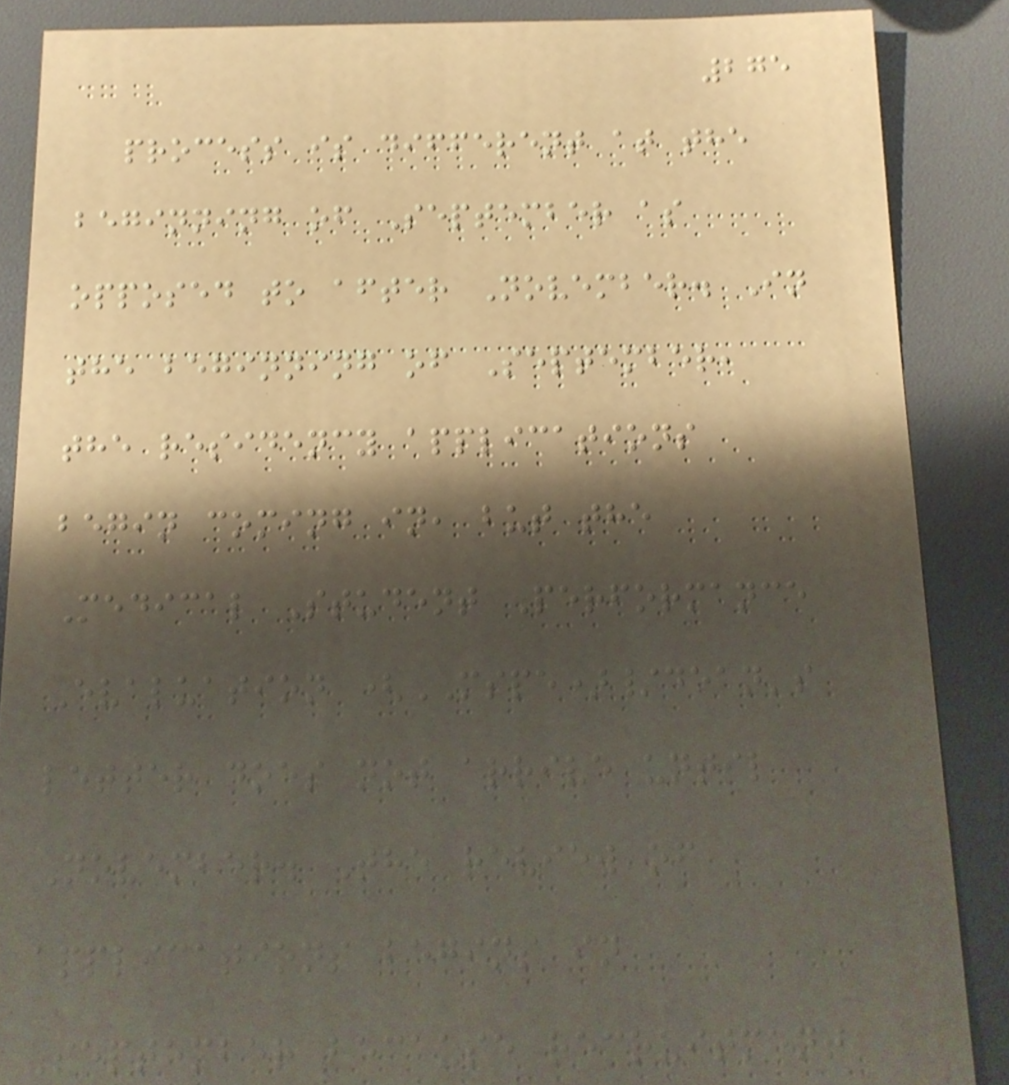275
process is different at the
beginning of September as
opposed to after November. In
the beginning of September,
the residency applications
begin coming in, but the
Medical Student Performance
Evaluation (MSPE)/dean's
letter does not arrive until
November. The review of
applications begins in
September because recruitment
